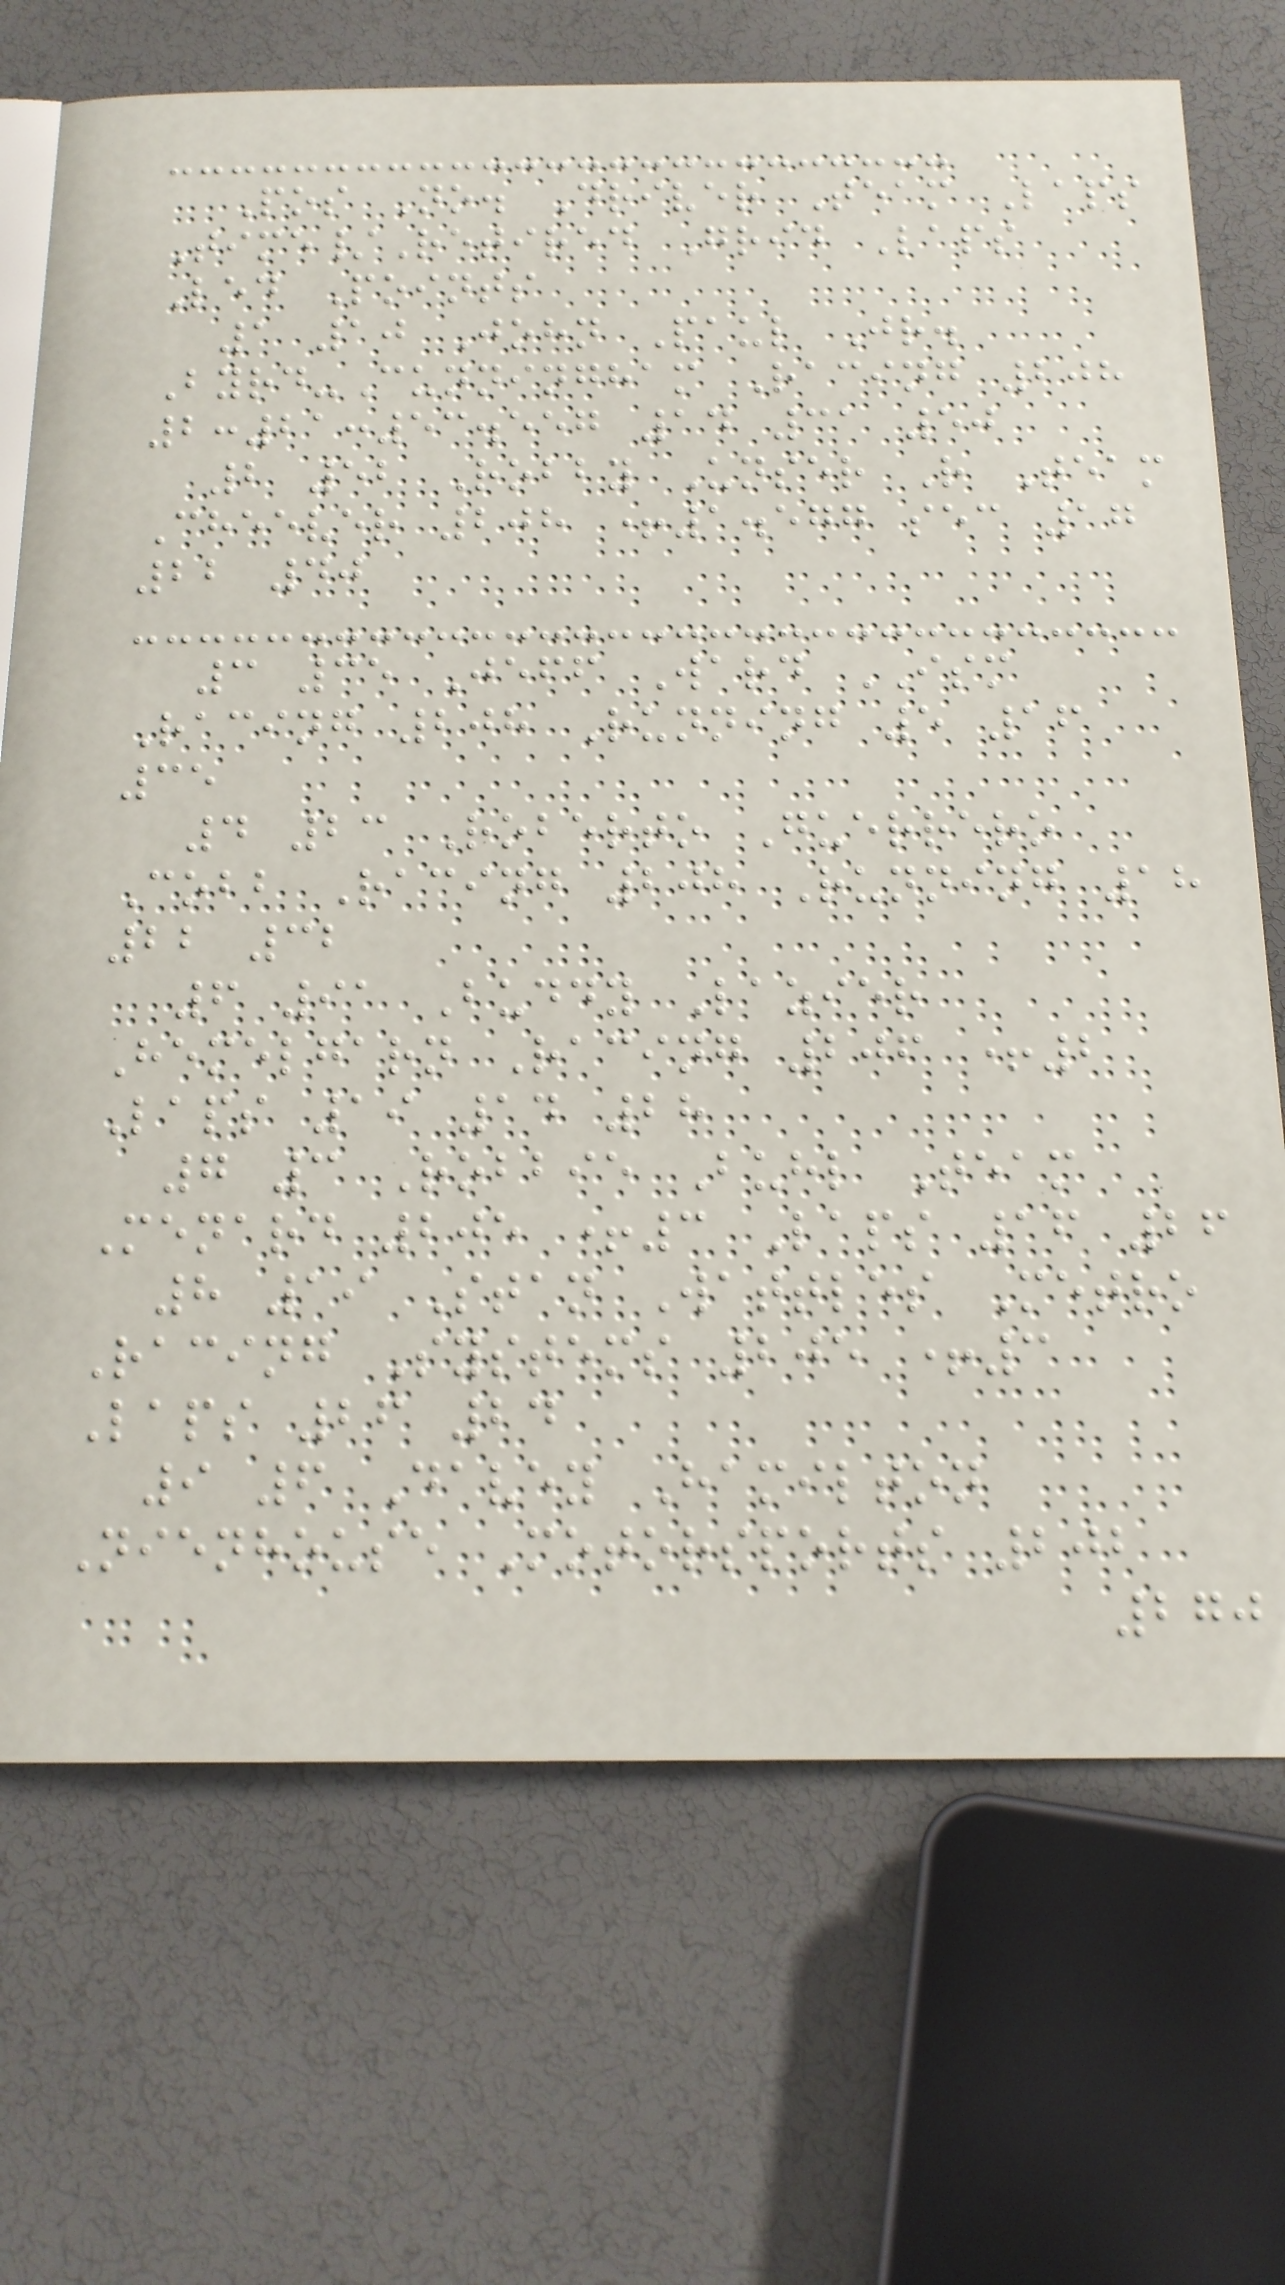Pos No. Driver Team Laps
Time/Retired Grid Laps
Led Points
1 10 John Paul Jr.
Byrd-Cunningham Racing 208
2:21:53.557 14 31 50
2 52 Robby Unser R Team
Cheever 208 +1.577 sec 17
22 40
3 35 Jeff Ward ISM
Racing 208 Running 5 16
35
4 23 Roberto Guerrero
Cobb Racing 208 Running 18
22 32
6 91 Buddy Lazier
Hemelgarn Racing 206 +2
Laps 19 14 28
7 3 Robbie Buhl Team
Menard 205 +3 Laps 16 26
8 19 Stan Wattles Metro
Racing Systems 205 +3
Laps 26 24
9 6 Davey Hamilton
Nienhouse Motorsports 202
270
